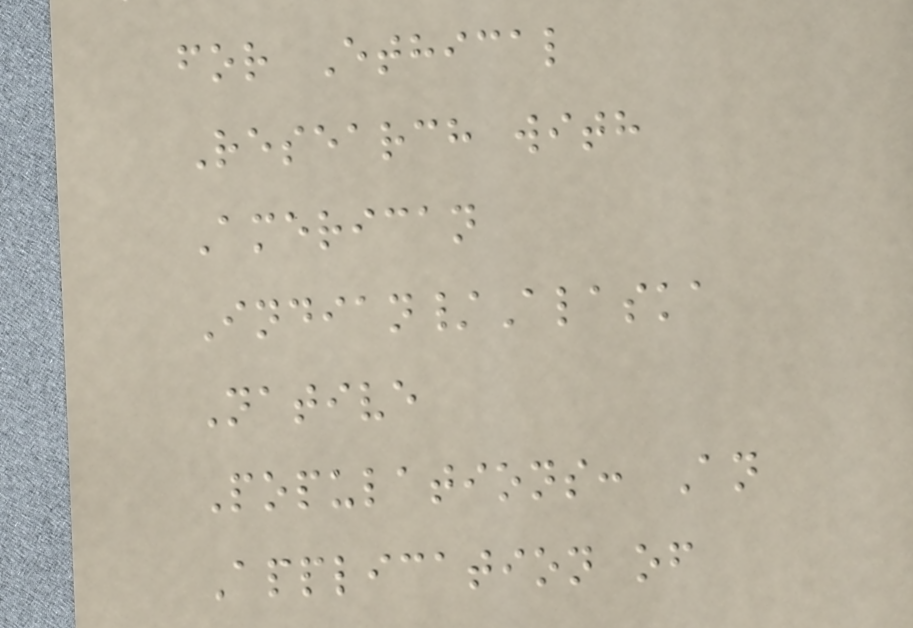for Ethical
Research with
American
Indian/Alaska
Native
Populations: An
Application of
